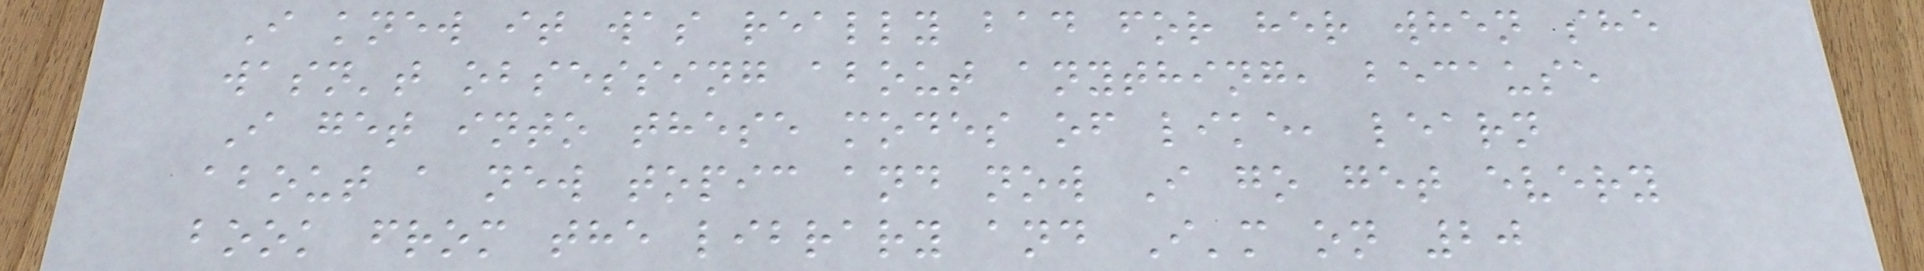I knew it was really bad for her when she
wasn't obsessing about anything, because
I get into these modes of like, learn
about a new topic and now I go get every
book from the library and I'm on 20
